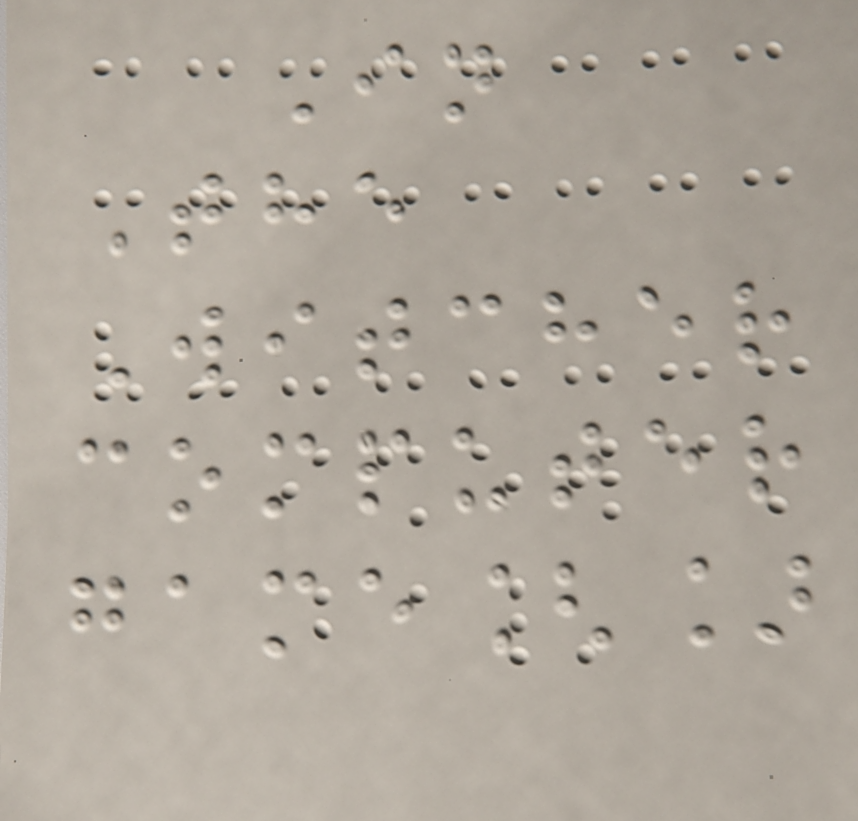In
The
Witcher
computer
game[]
